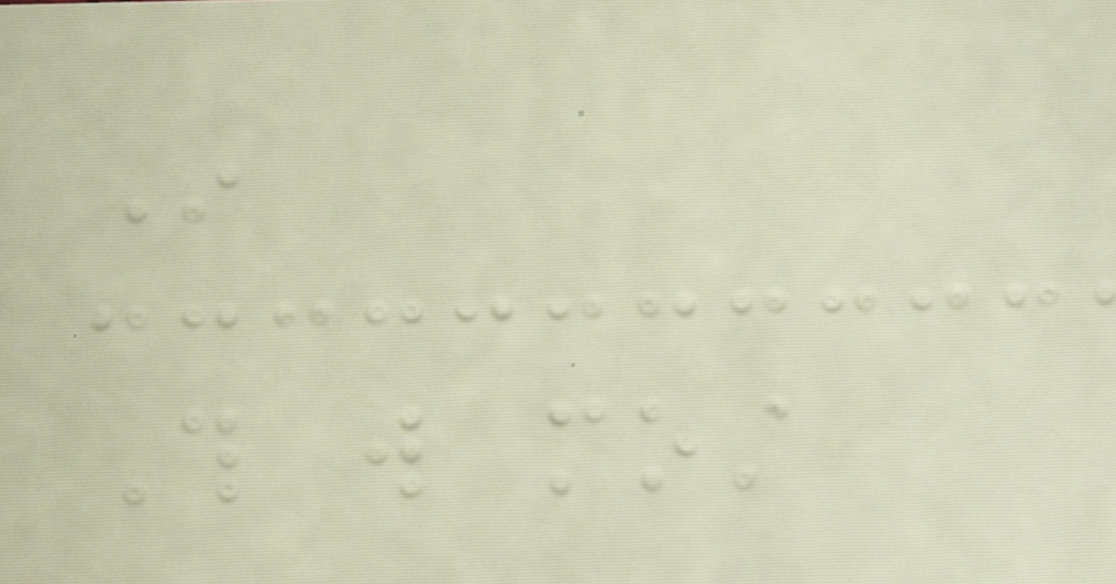In
This will most
